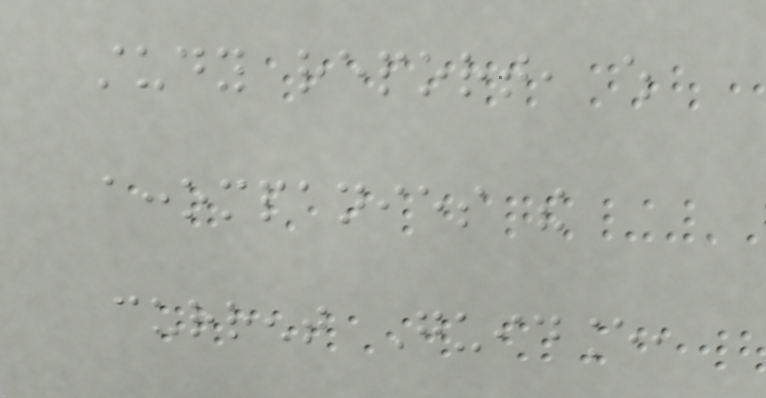study report, which
accompanies the
current Guidance,
